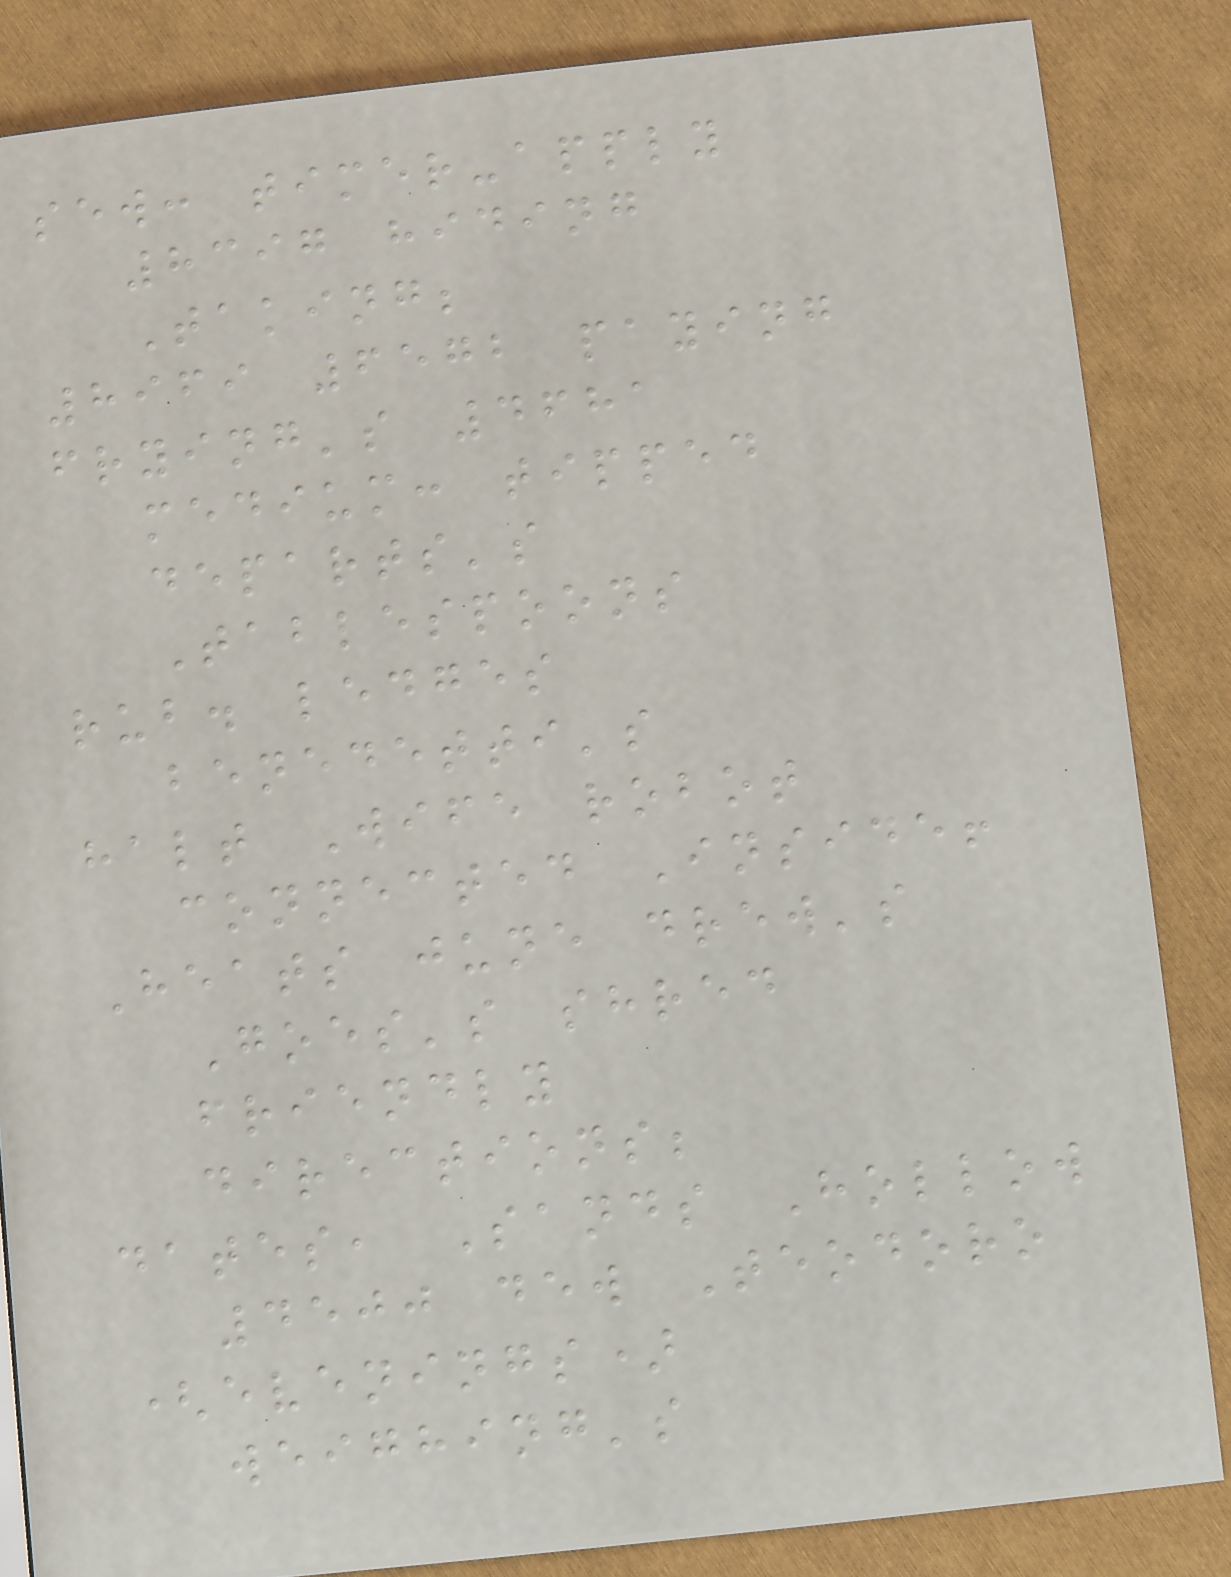sew: timer-apply
8397 hiding
Taking;
8969 6572 paying
frying's 4681
medium: tipped
departs's
Tablespoons
rub. ledges
benedetti's
halt Wife robot
connected Inside!
Heats june drew's
Goes's shred
friendly
directions;
dates, Sands Hollow
4500 dew Teodoro
(evenings)
weighing's
